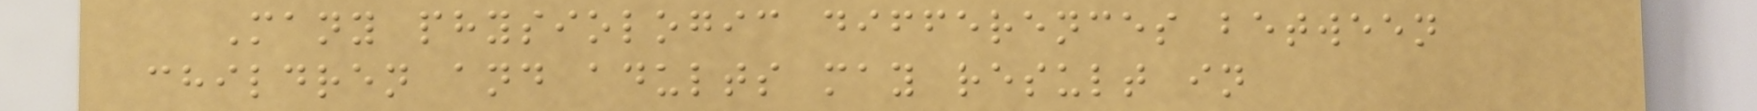Many physiologic differences between
children and adults may result in
